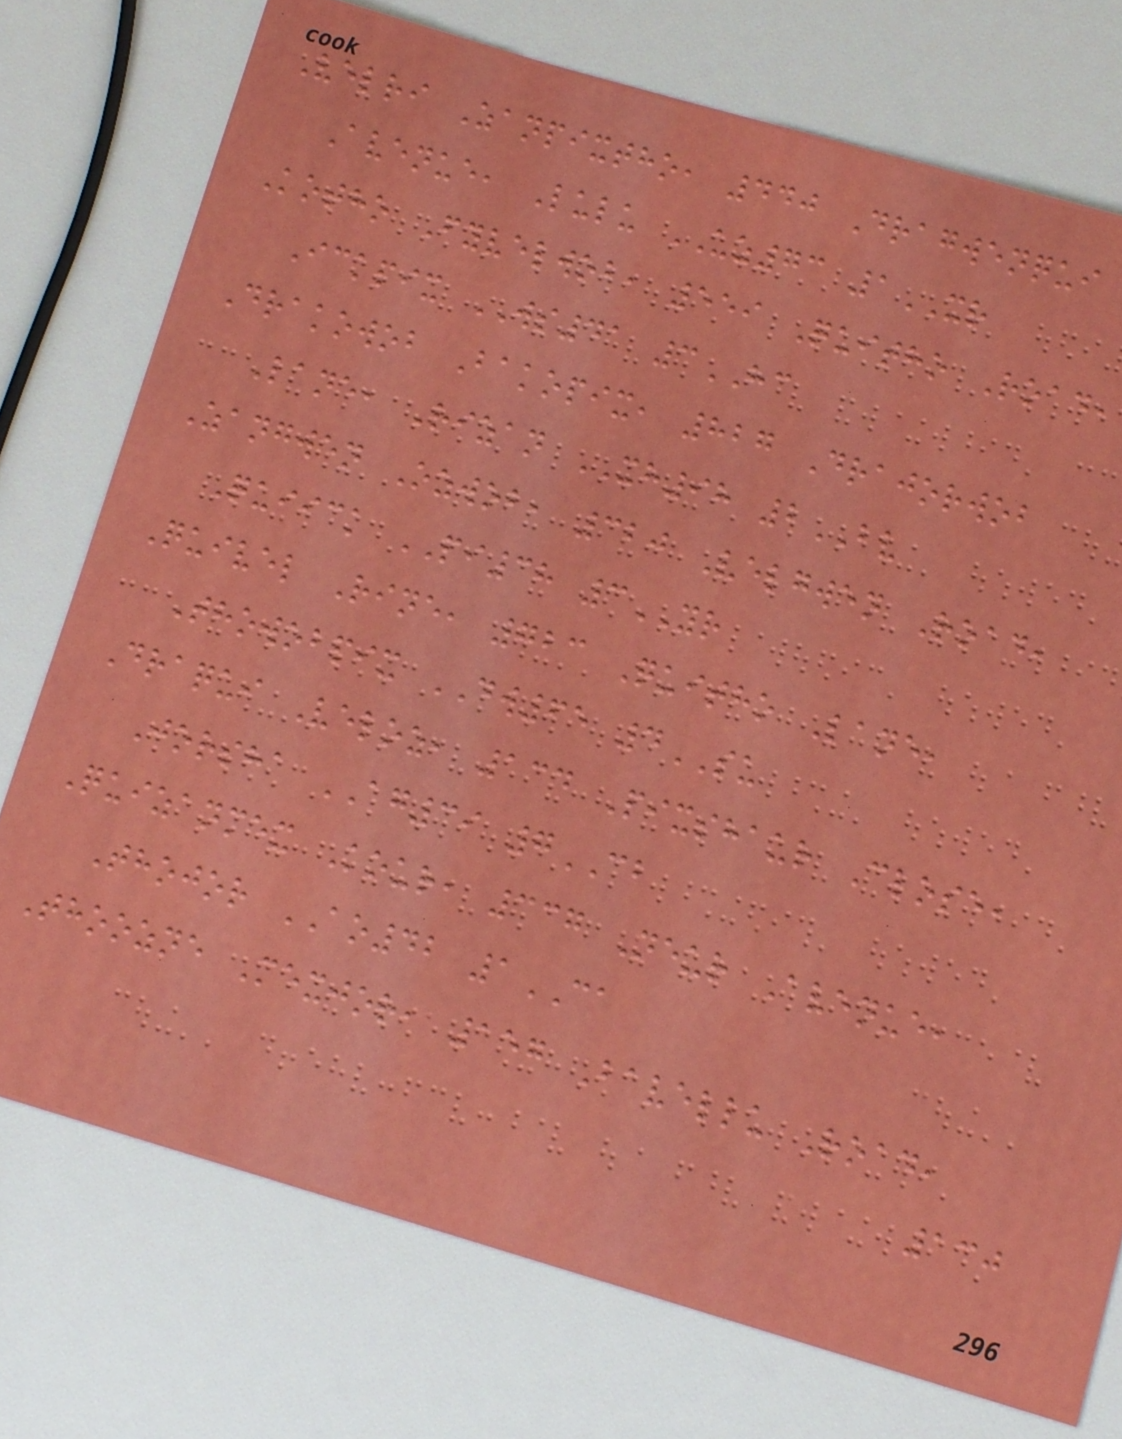Velri Zanpixtho, 440 Dragwenqui
Avenue, Lulu UZ73 1XR
Kotho Fyvelwob, 559 Quitho Road,
Ickpix WS41 3HC
Drakowob Bakopix, 827 Drajorwob
Lane, Rizan XH98 2BV
Zangwen Ozwob, 320 Velgwen Road,
Quiick PI38 3YR
Quivel Rine, 723 Quitho Lane,
Thowobpix DW65 4SU
Draqui Veloz, 134 Pixshaur Close,
Jorsha AG39 7CB
Quizanmex Kour, 337 Neur Avenue,
Thojor AO42 1CA
Thoozne Mexjor, 157 Bavellu Road,
130
